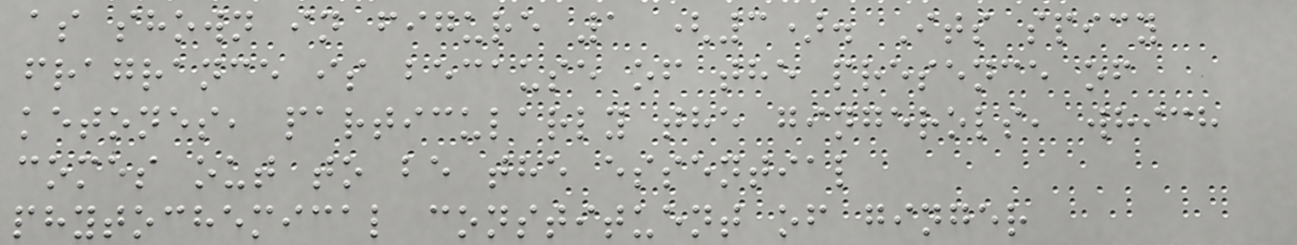as shown in figure 1 (3). Its spicy
fragrance is because of the presence of
ketones, particularly the gingerols, which
comes out to be the essential
phytochemical constituent of ginger
